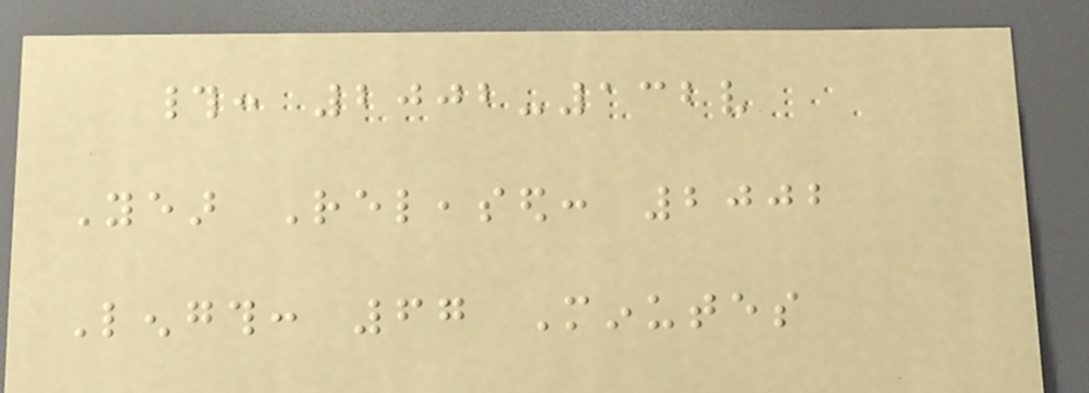#: 2002-132v
Year Released: 2002
Length: 67 Minutes
